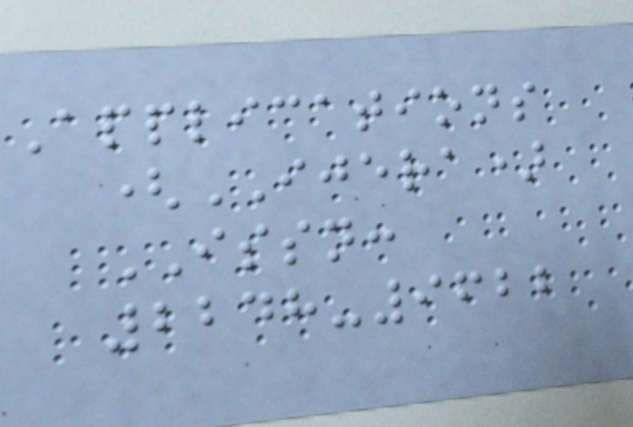Applications
(IJERA)
ISSN:
2248-9622
